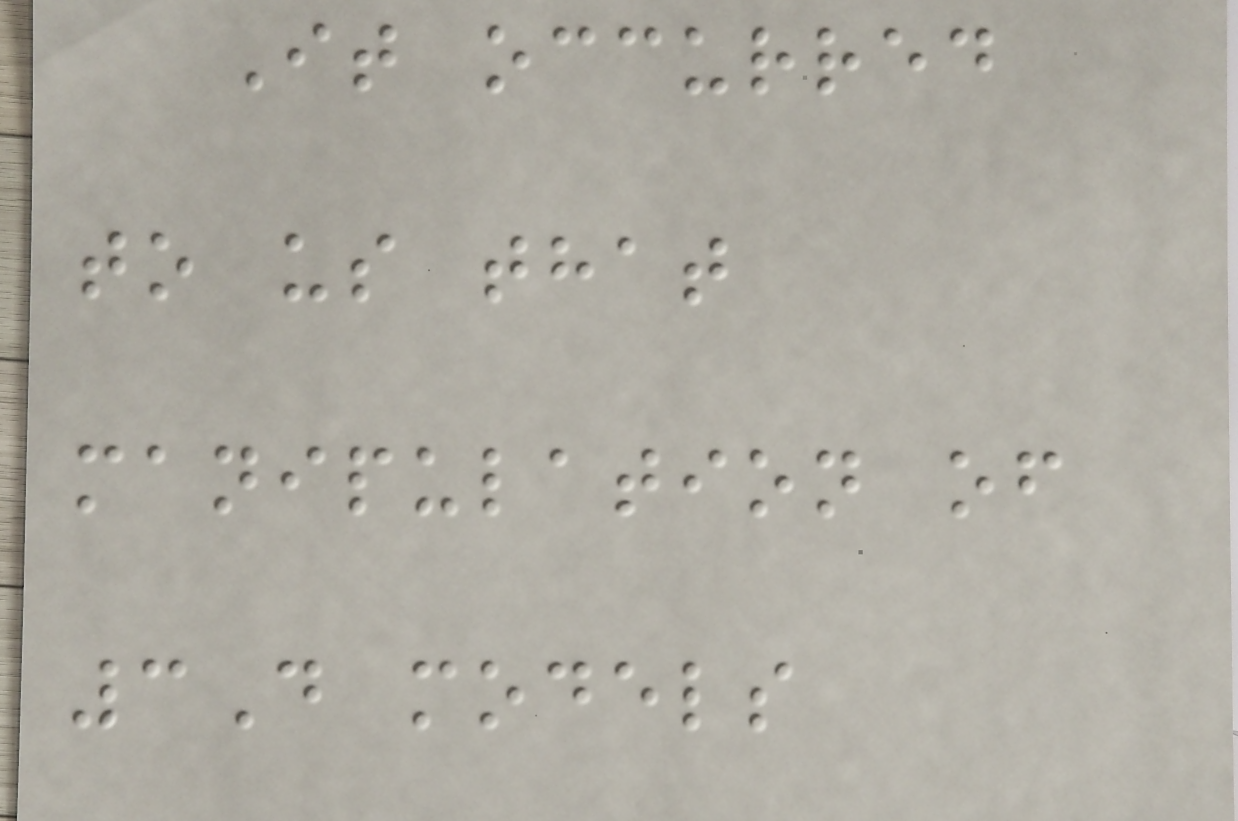It occurred
to us that
manipulation of
3D models
